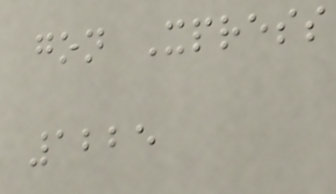gon Xpress
1225
